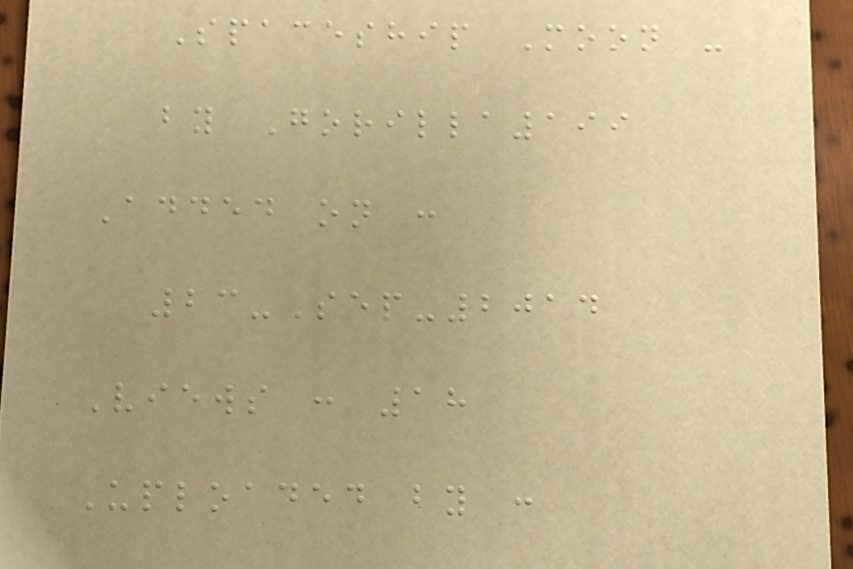Spaceship Moon -
by Gorilla199
Added on :
23-Sep-2014
Views : 18
Uploaded by :
